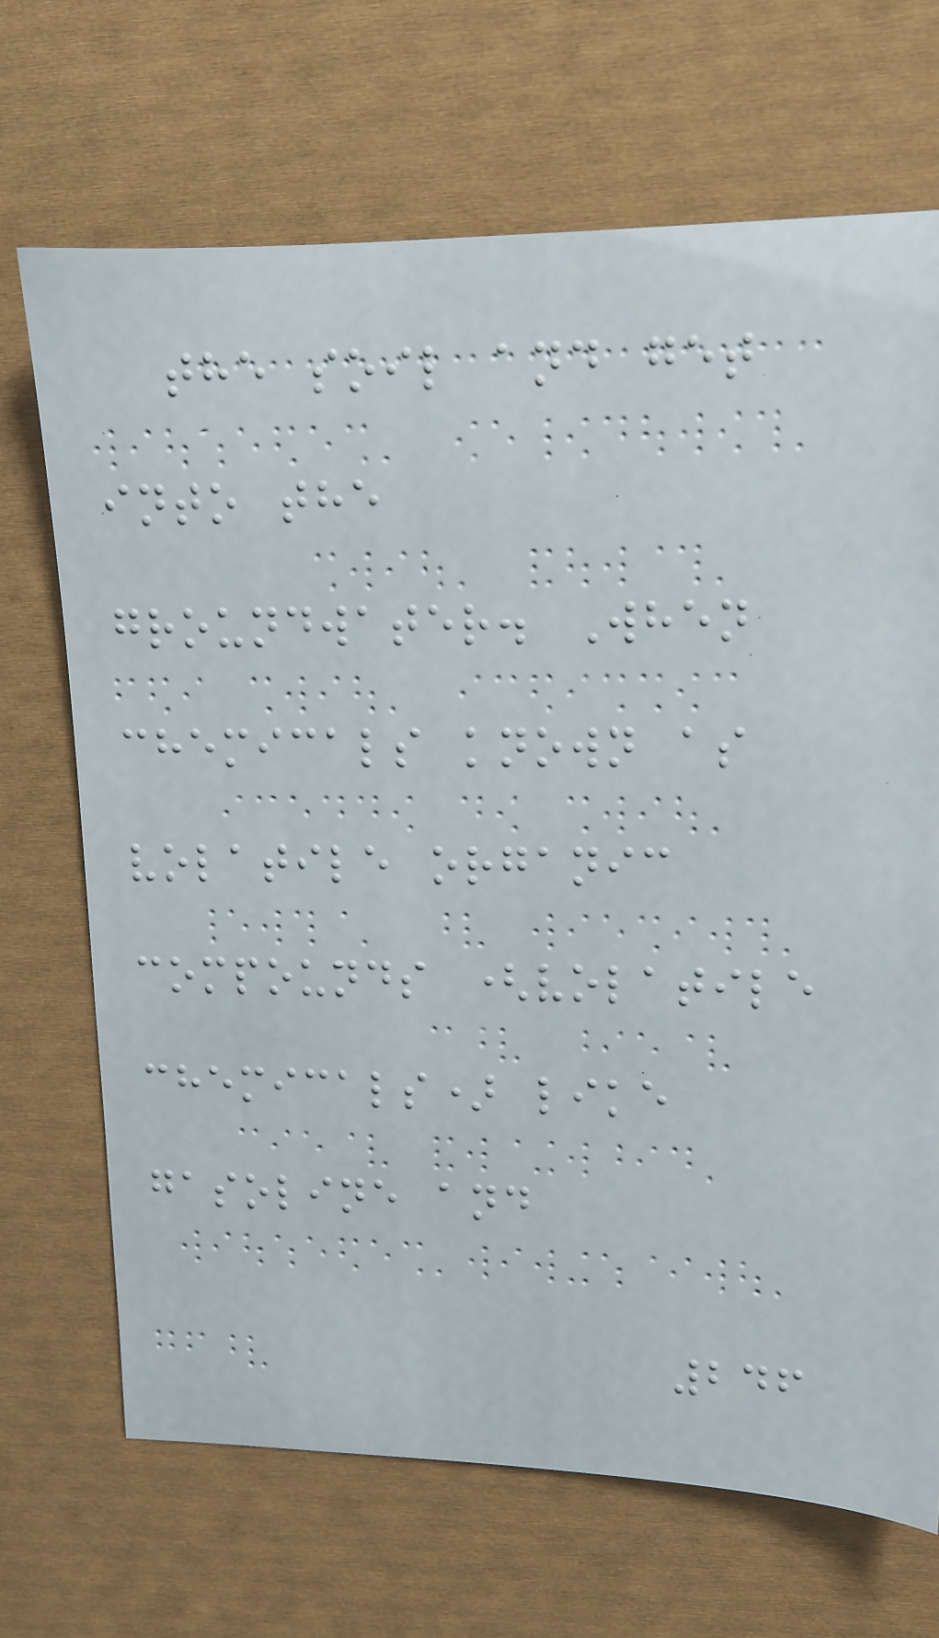the soil and get
into the
groundwater. When
chemicals known as
volatile organic
compounds (volatile
chemicals) like
gasoline and
246
